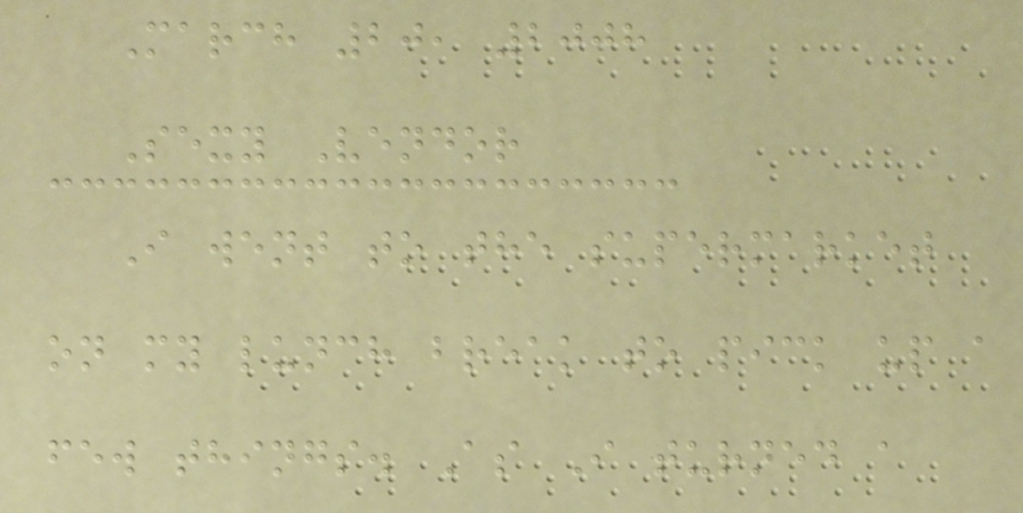March 20, 2008
Sexy Vendor
I went to the supermarket
on my lunch break to pick up a
few things. As I turned a
